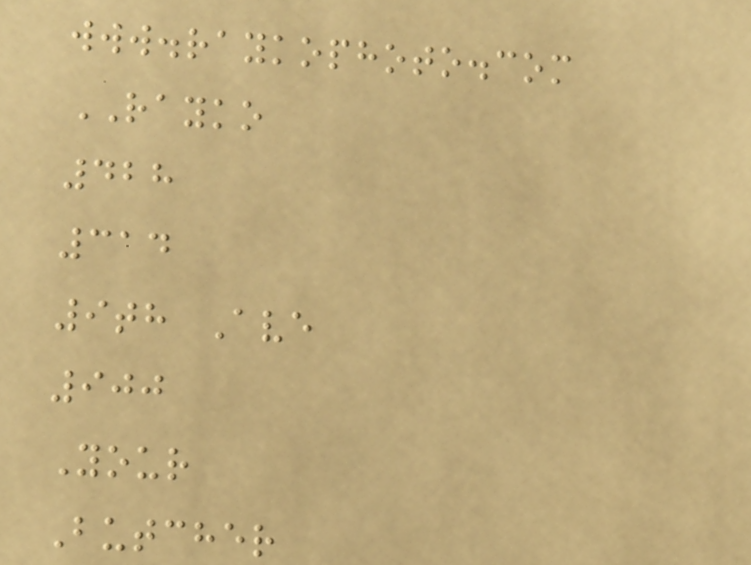www.raykophoto.com
RAYKO
428
314
9th Ave
900
Your
Butcher
